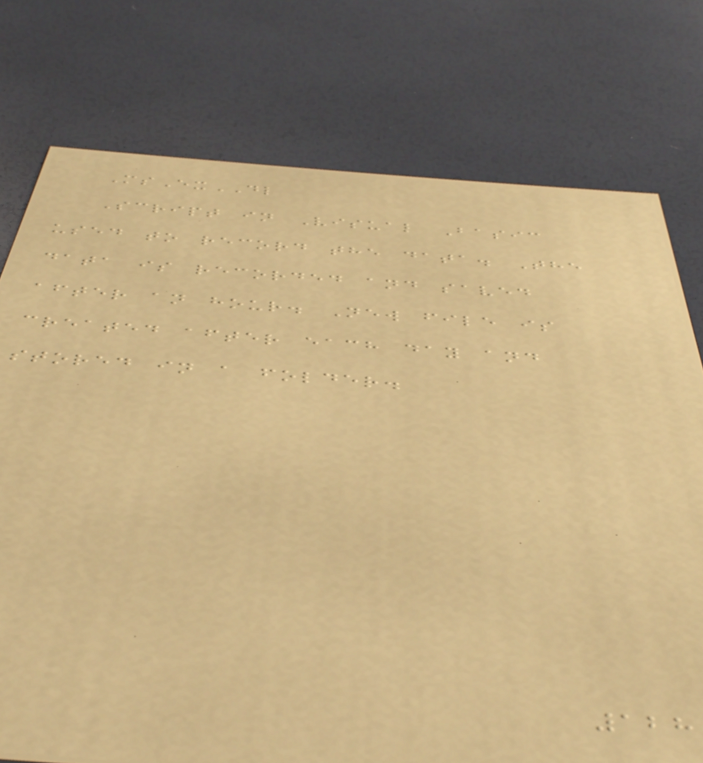MsExDL
Script in Visual Basic
used to record the data. The
data is recorded and saved
after an hour. New file is
created after each day and
stored in a folder.
128
